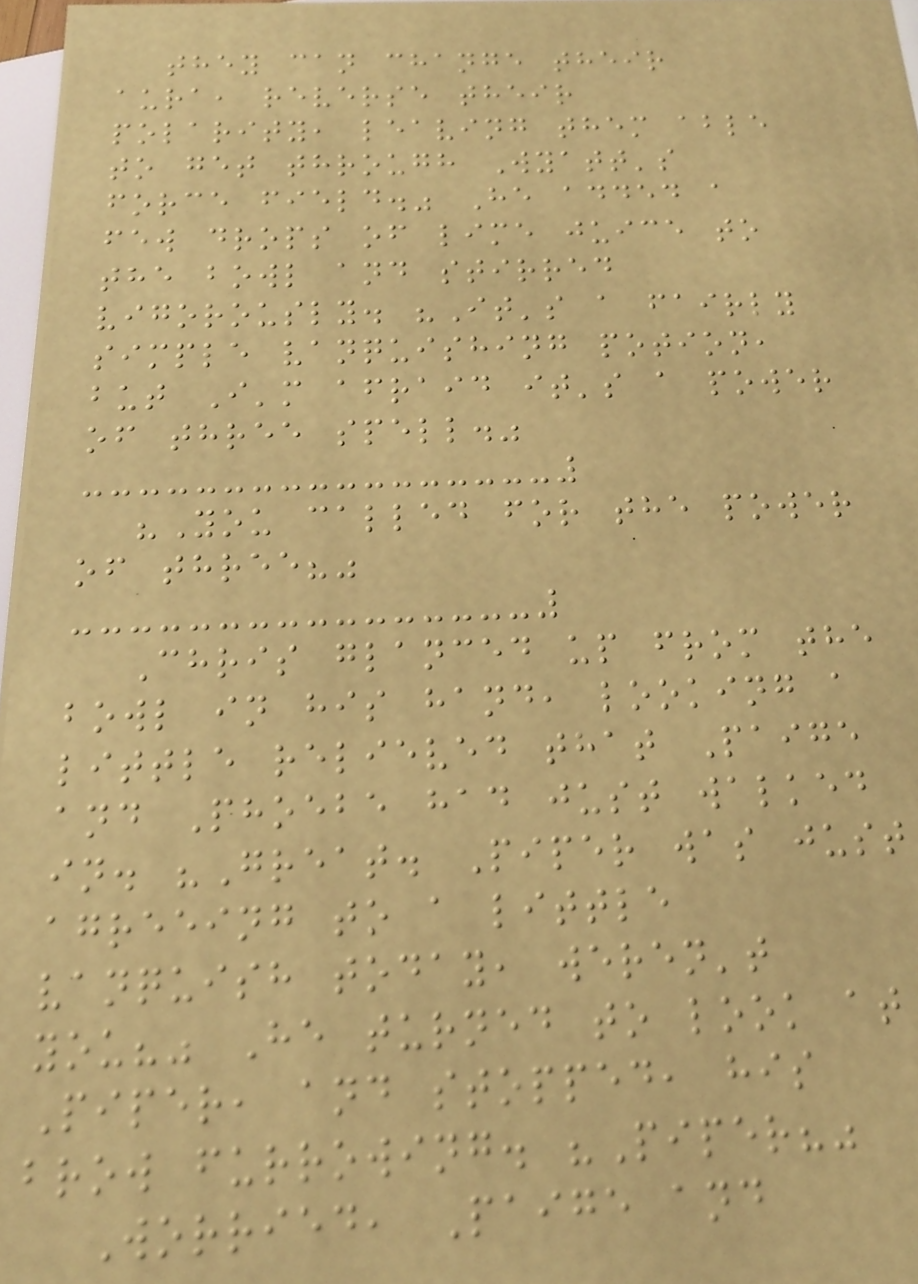they can change their
aura, reverse their
polarity, leaving them able
to get through Wyatt's
force field." He added a
few drops of lime juice to
the bowl and stirred
vigorously. "It's a fairly
simple vanquishing potion,
but I'm afraid it's a power
of three spell."
"You called for the power
of three?"
Chris glanced up from the
bowl in his hand, looking a
little relieved that Paige
and Phoebe had just walked
in. "Great. Piper was just
agreeing to a little
vanquish today, weren't
you?" He turned to look at
Piper, and stopped, his
brow furrowing. "Piper?"
Worried, Paige and
